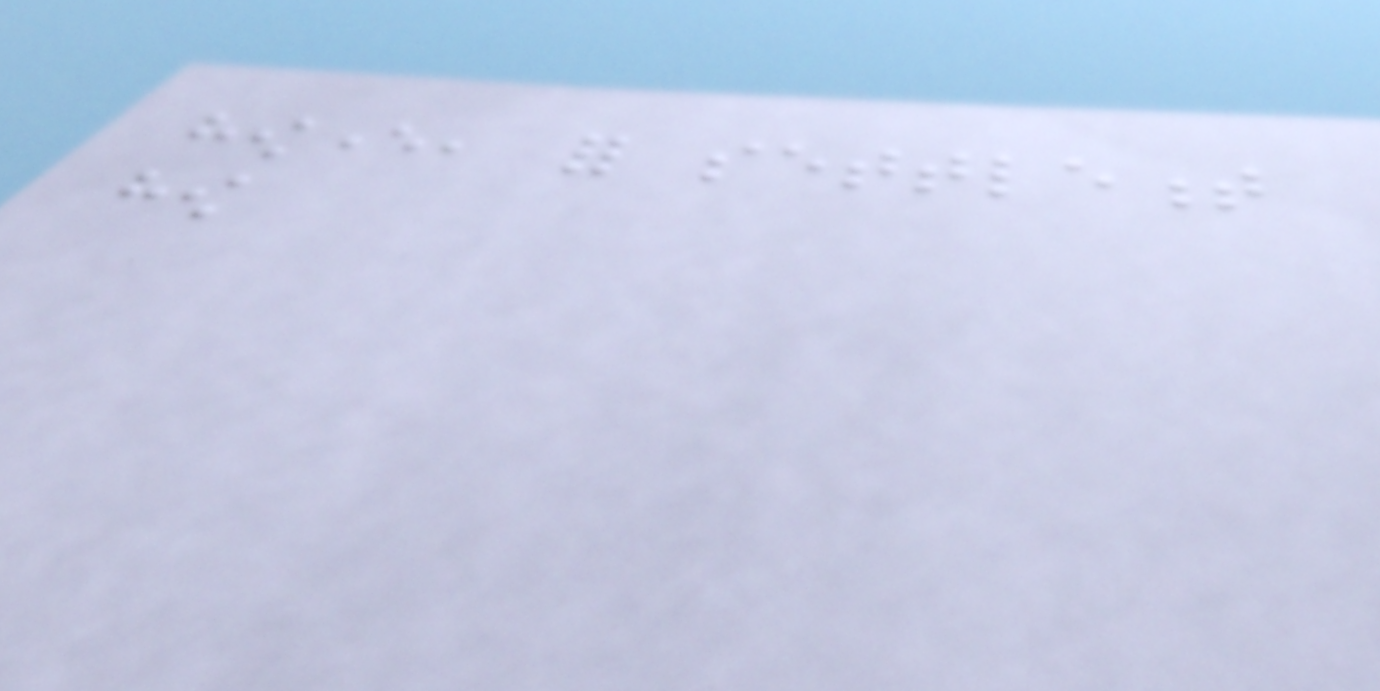however, for settlement
how
